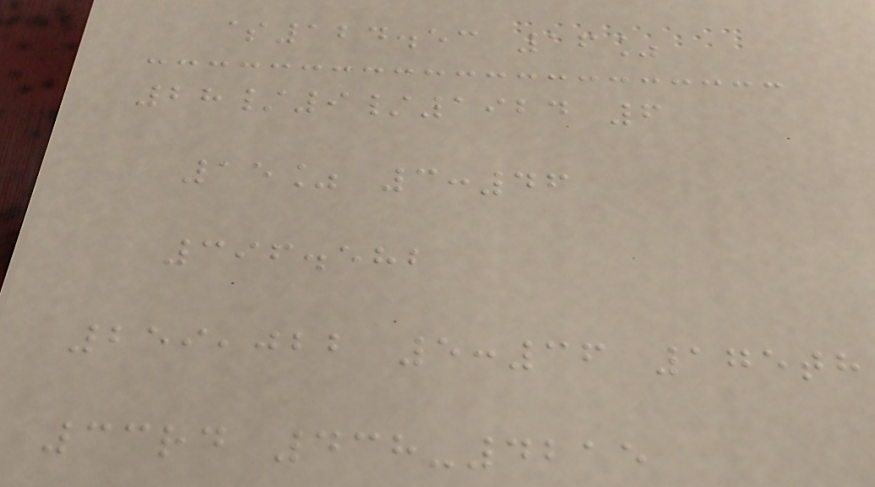$124.53 16%
28/9/1924 6
15% 3:46
396.582
259,022 5:36 175th
33rd 438-4215
